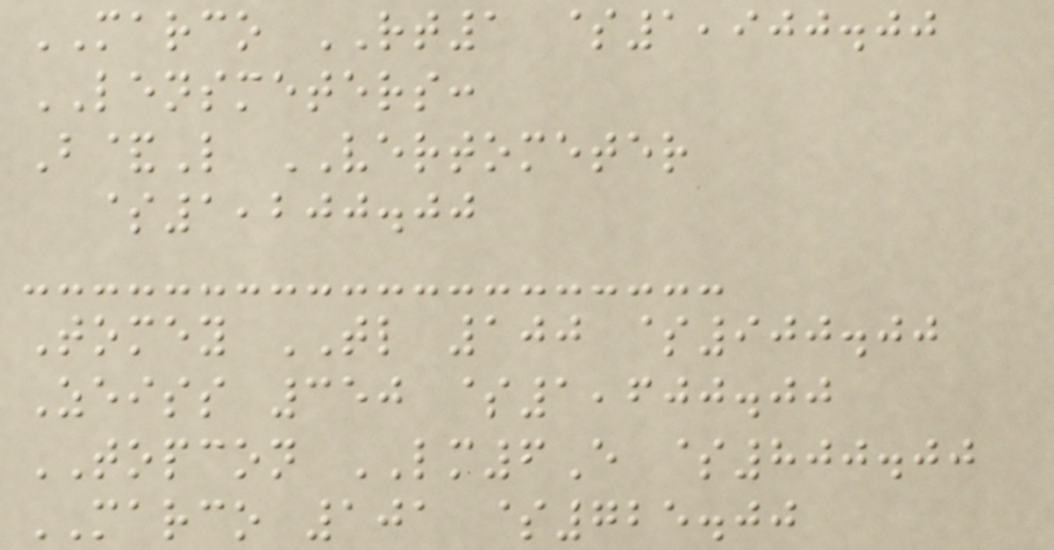MARCO RT1 $1,900.00
LENSMETERS:
B&L VERTOMETER
$1,200.00
Tomey TL 100 $900.00
Zeiss 350 $1,600.00
TOPCON LM6E $800.00
MARCO 101 $725.00
